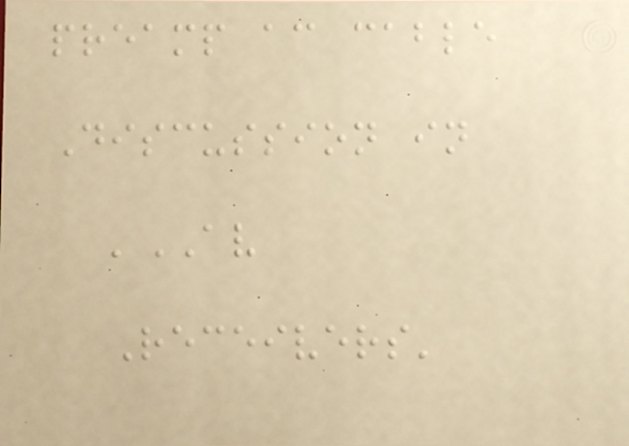preamp ac cable
Discussion in
'AV
Receivers'
